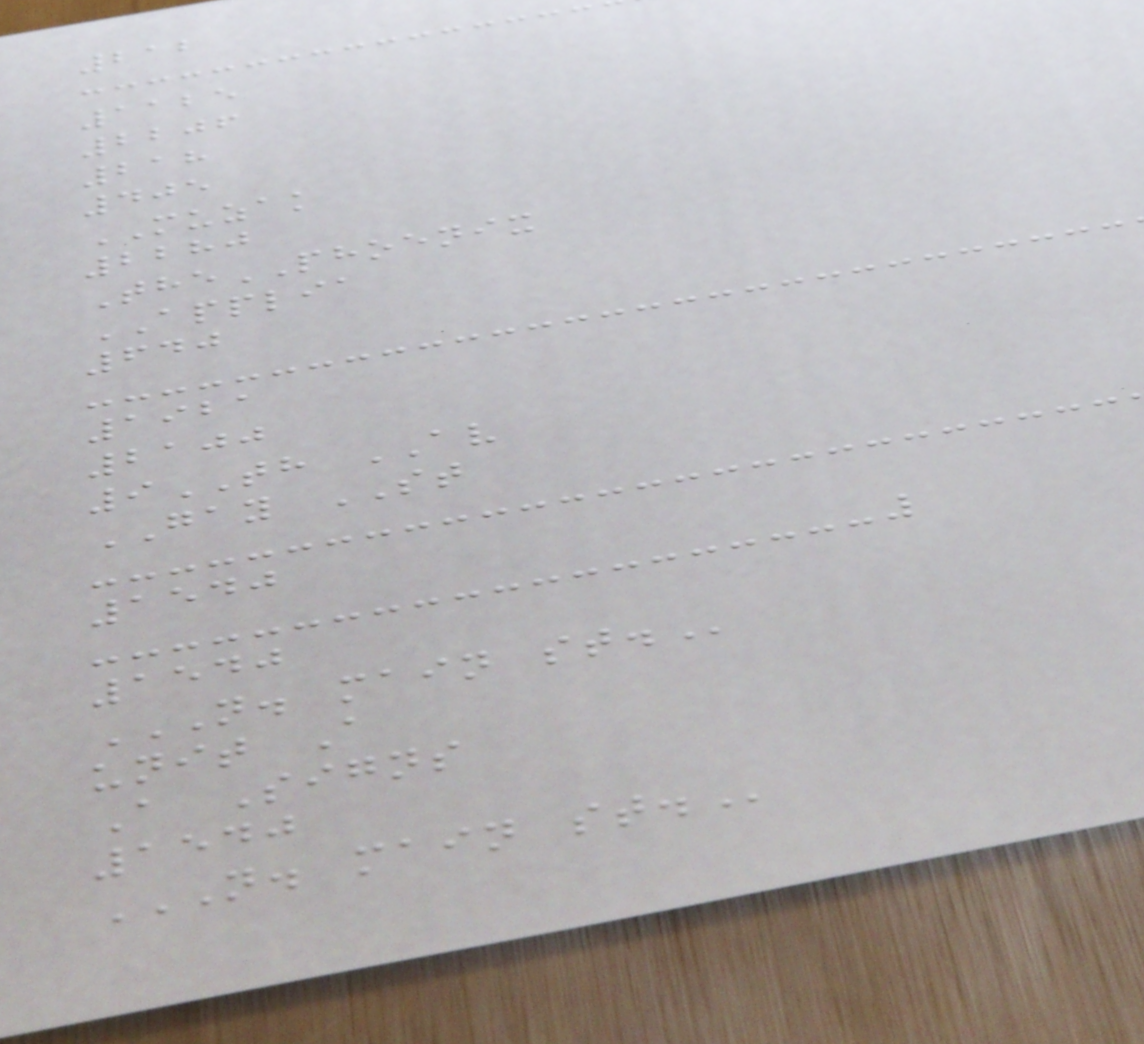212
1125
2206
218
405
MUZAK
2280
ThePHOENIX
APPLIA
640
1921
2100
9TH AV
GAY ST
1540
1540
N. MAIN ST.
unit A
A Signs
1540
N. MAIN ST.
